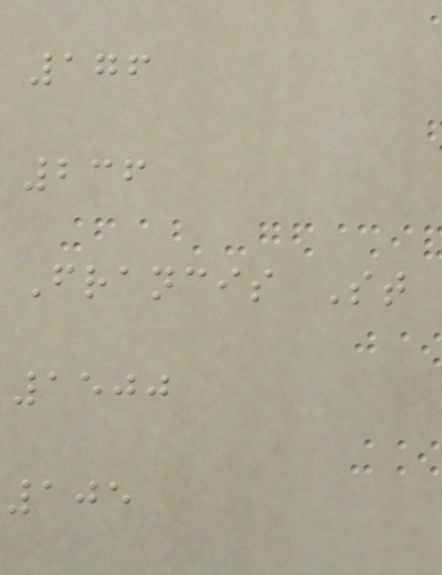176
236
Francis St
1500
105
